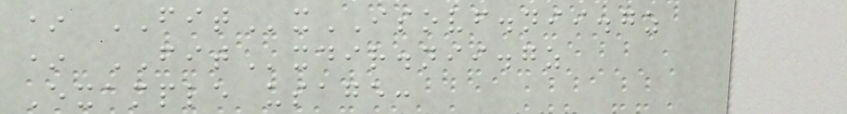* FITxISOVF.nii.gz
* FITxdir.nii.gz
Example usage:
